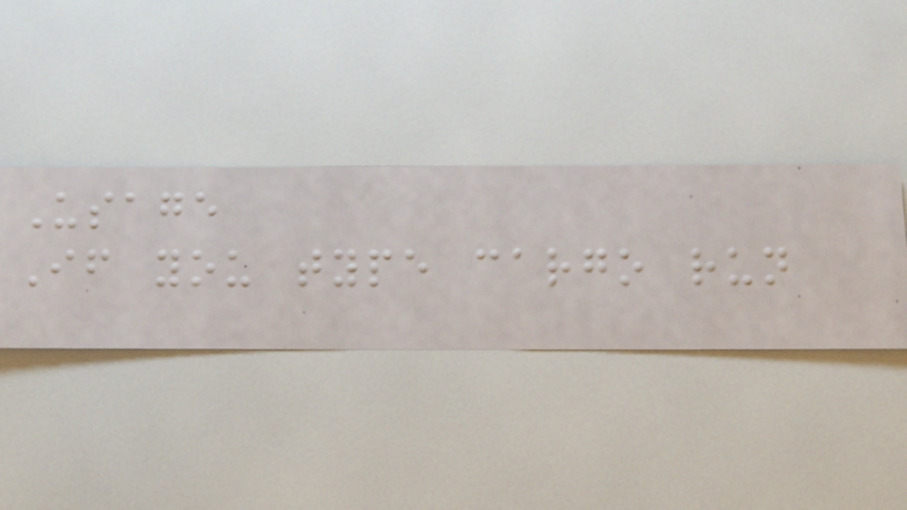Usage
If you type cargo run
